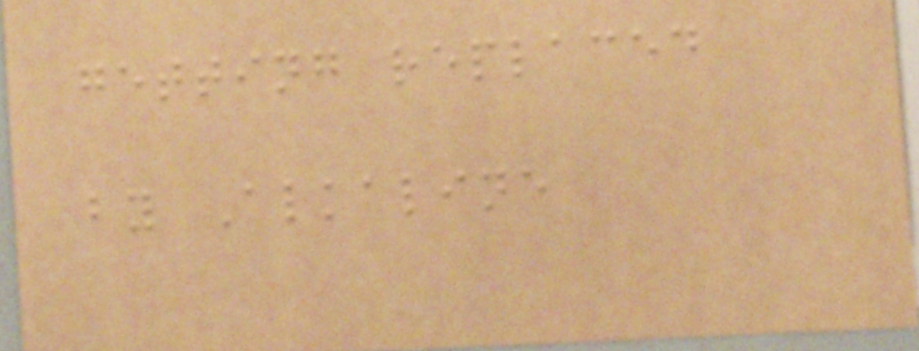getting replaced
by Alkaline
